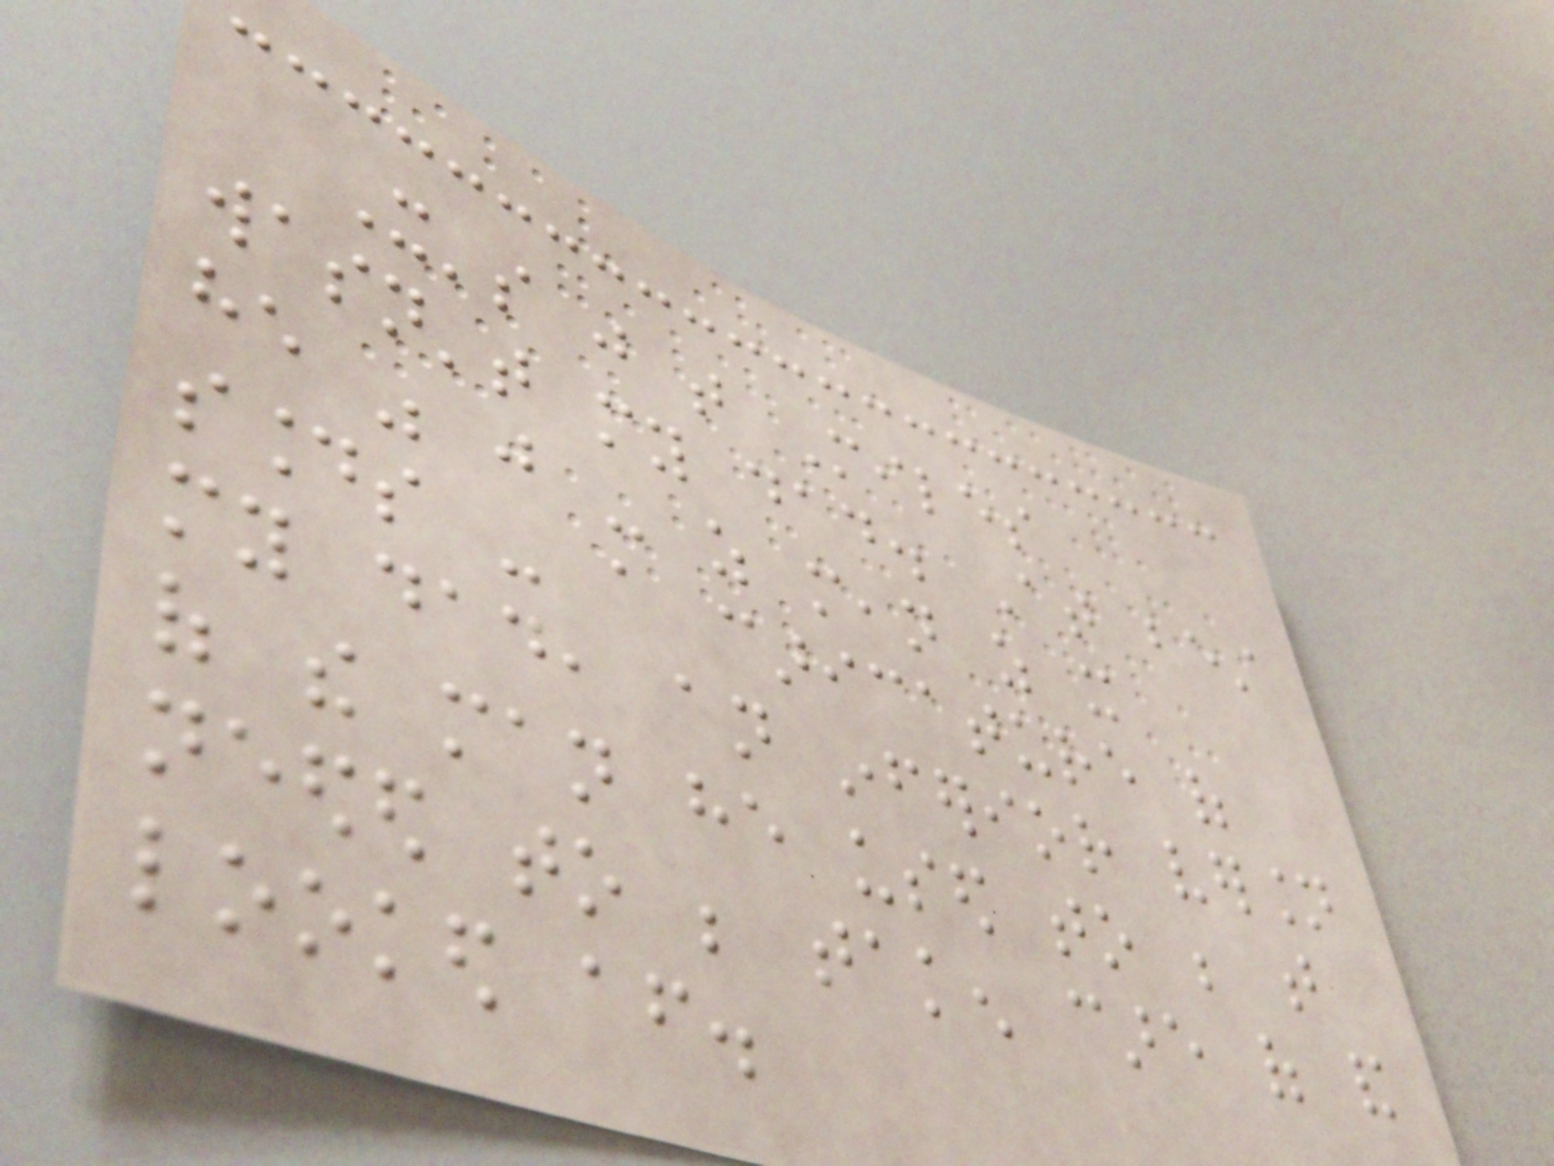It's just that Miles
wasn't my dad. At best
he was just - as mean as it
sounds - a caricature of
my dad, an inferior version
of the man he used to be that
needed to be taken care of and
looked after.
